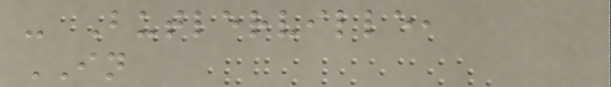- Butlerville,
IN
